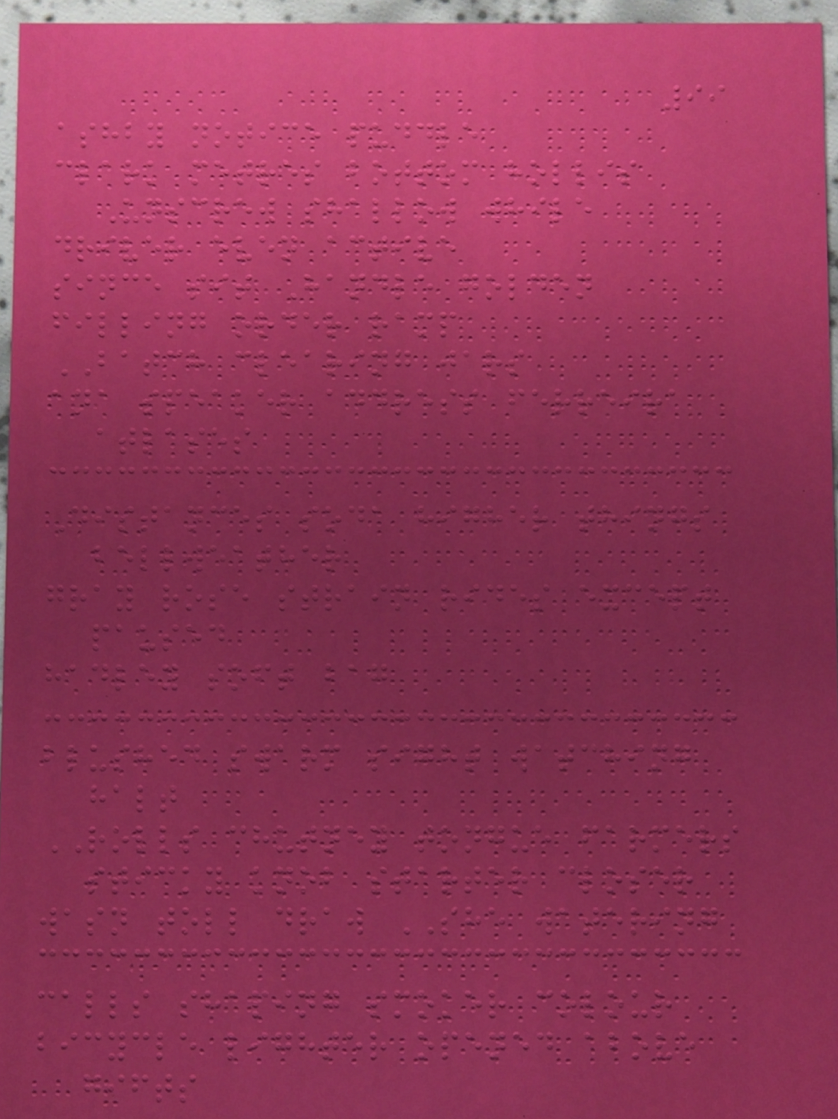99
ashby notice puddle
clark metres bottom hollis
Unscrew shallow while
driver even active
since sit Handle golden
filling order ramp
BATCH clearing jars
ana speaker address ferreira
atlases
Distances soda higher things
bellweather
gray rose strain rides except
paused
hadley soft bag
blushed swarm sight watching
halt
ROLLS chutney tongue farmers
sticky knob starter closer
wasn toll draw SHE watering
calls shaping smoker colour
bicycle lighter opened above
gifts
